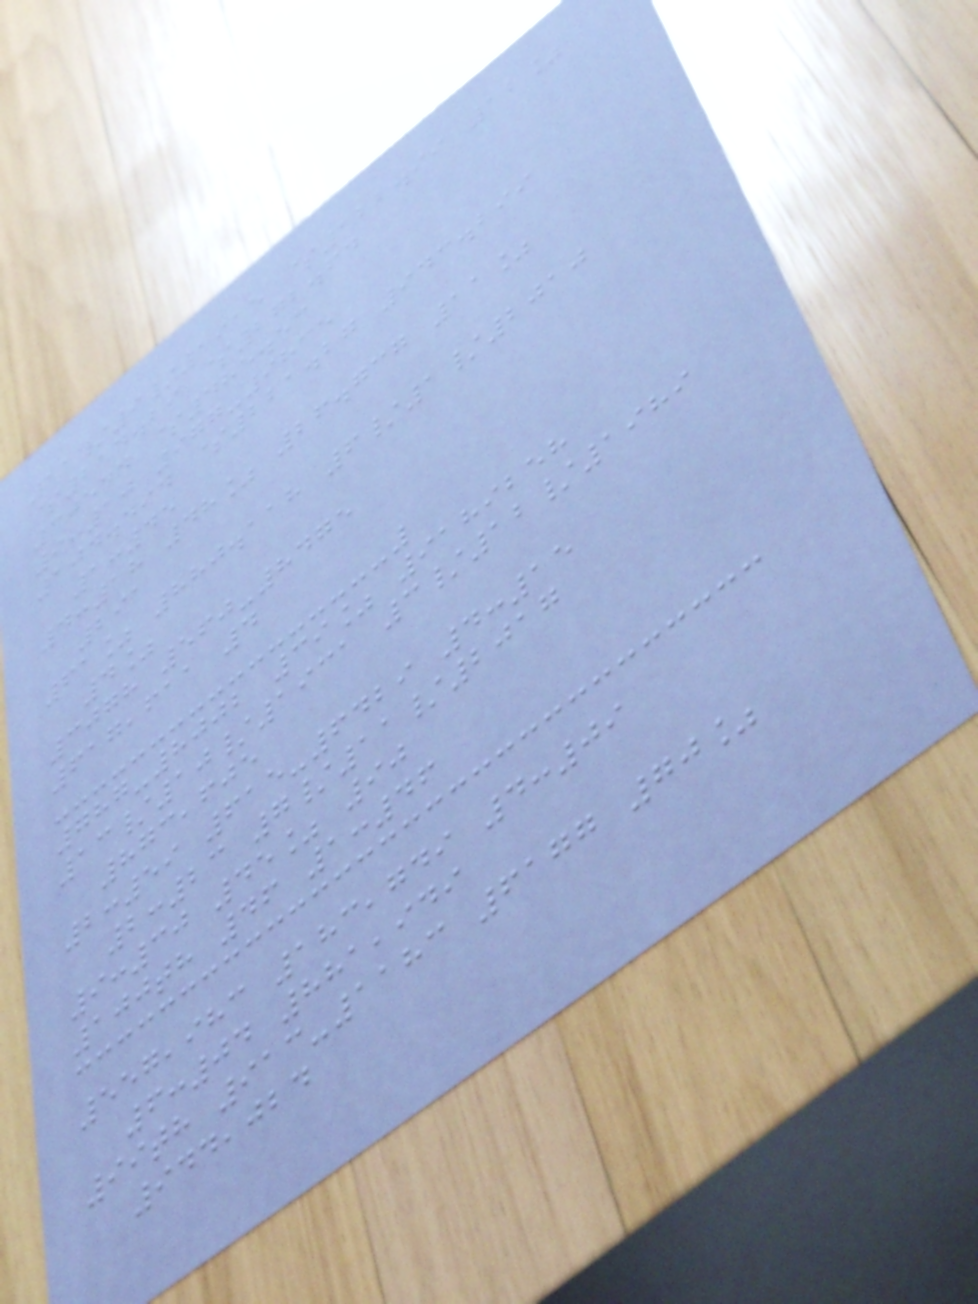11/9/1915 $122.99 12%
$214.29 $272.64
30544 $485.53
9:10 977-9835
104.494 $221.27 943.299
1:45
4:18 48% 26.737 11%
291
61% 880.118 6/1/2010
4%
3078 560-8475
617,611 4
787-8002 39% 9189258
13/10/1931 3/12/1989
873,605
2:59 615-6429 4:15
2:23 7/11/2017
9:30 45% 90
100th 46 1:46
557,983 183,749 4:09
6:04 881,949
99th 913-1183 6177 70%
944,024
